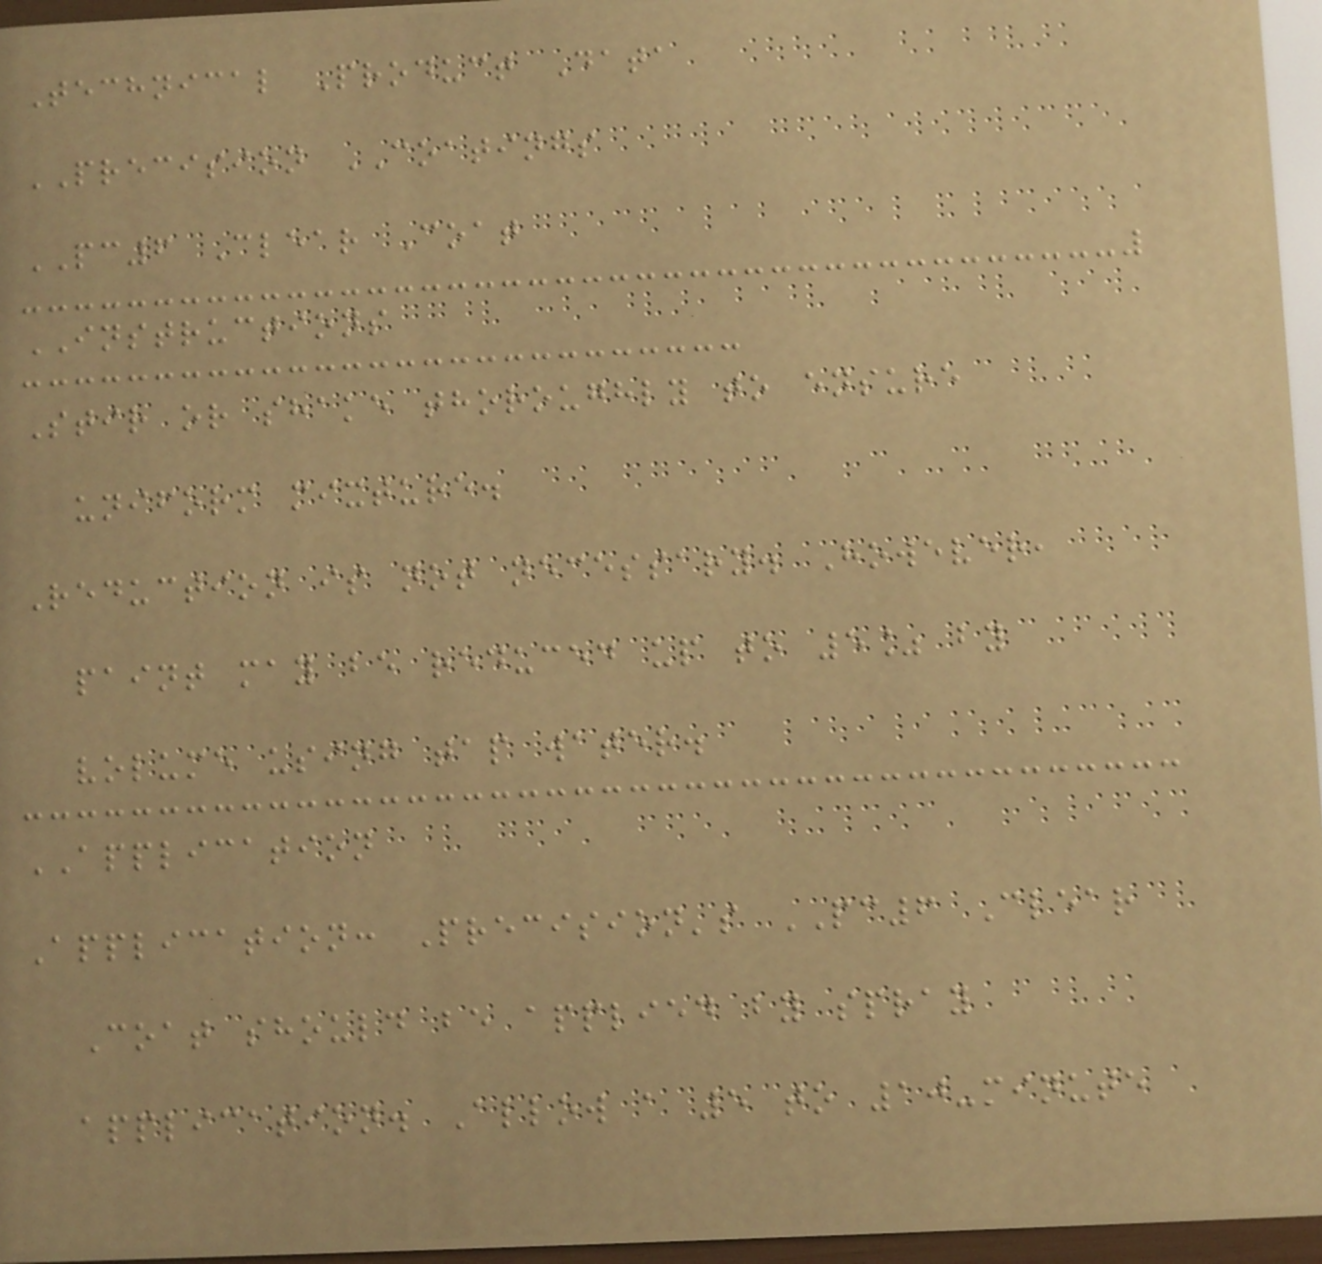Technical Product Data
PRECISION COATINGS
PC6 Clear Coat
INSTRUCTIONS
Stir or shake thoroughly to ensure
uniform mixture.
Reduction is not necessary. However,
paint may be reduced up to 5% by
volume using tap water.
APPLICATION
Application: Precision's PC6 Clear
Coat should be applied by spray
application. Allow a 5 to 10-minute
